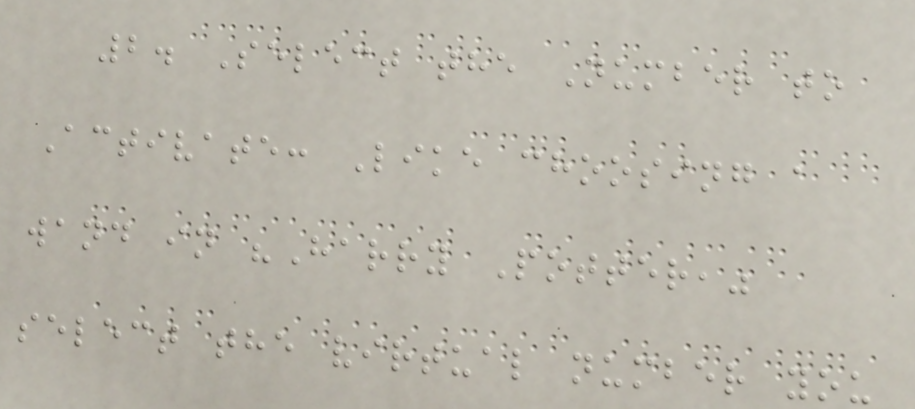2. Select the Number to
Activate: Like choosing a
wand in "Harry Potter,"
select the virtual number you
